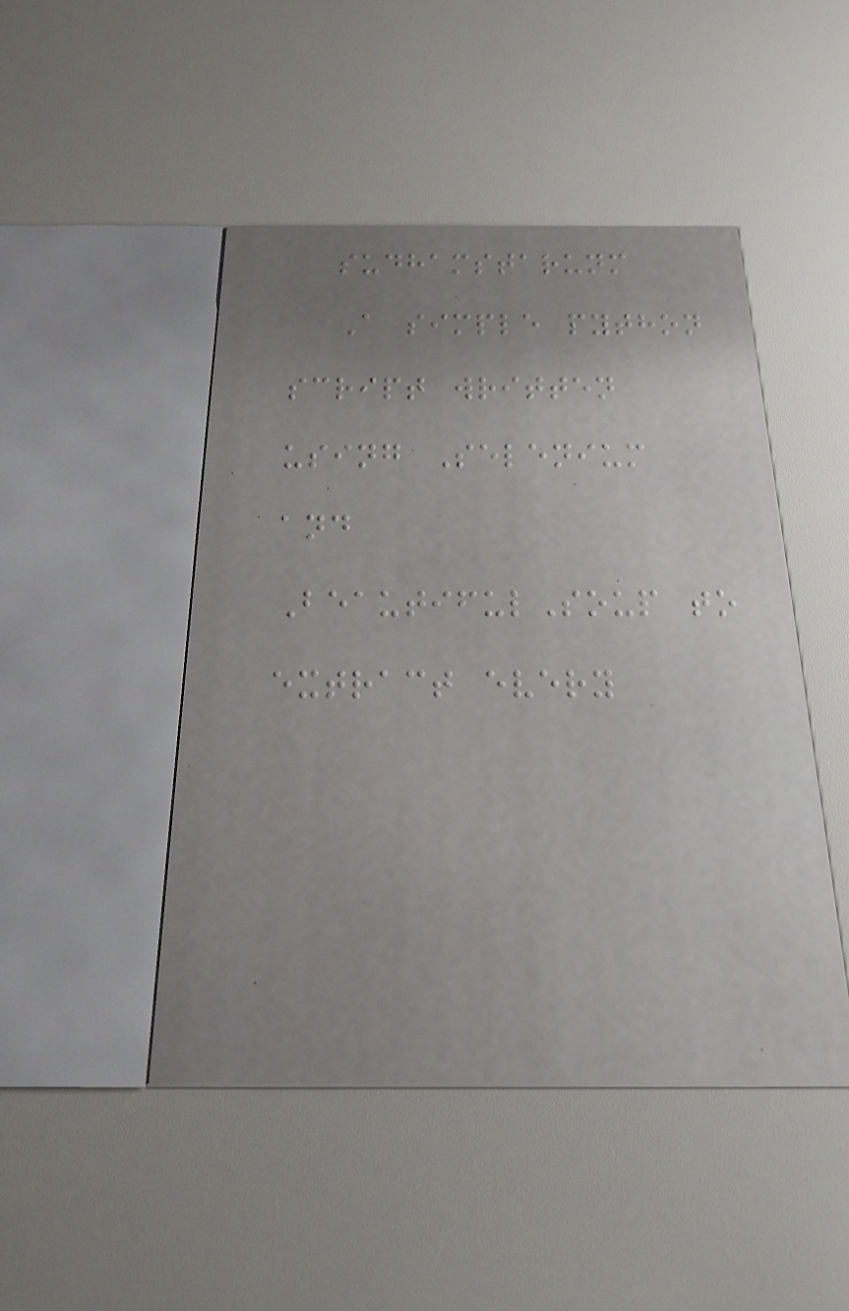sudhamstarunm
A simple python
script written
using Selenium
and
BeautifulSoup to
extract every
